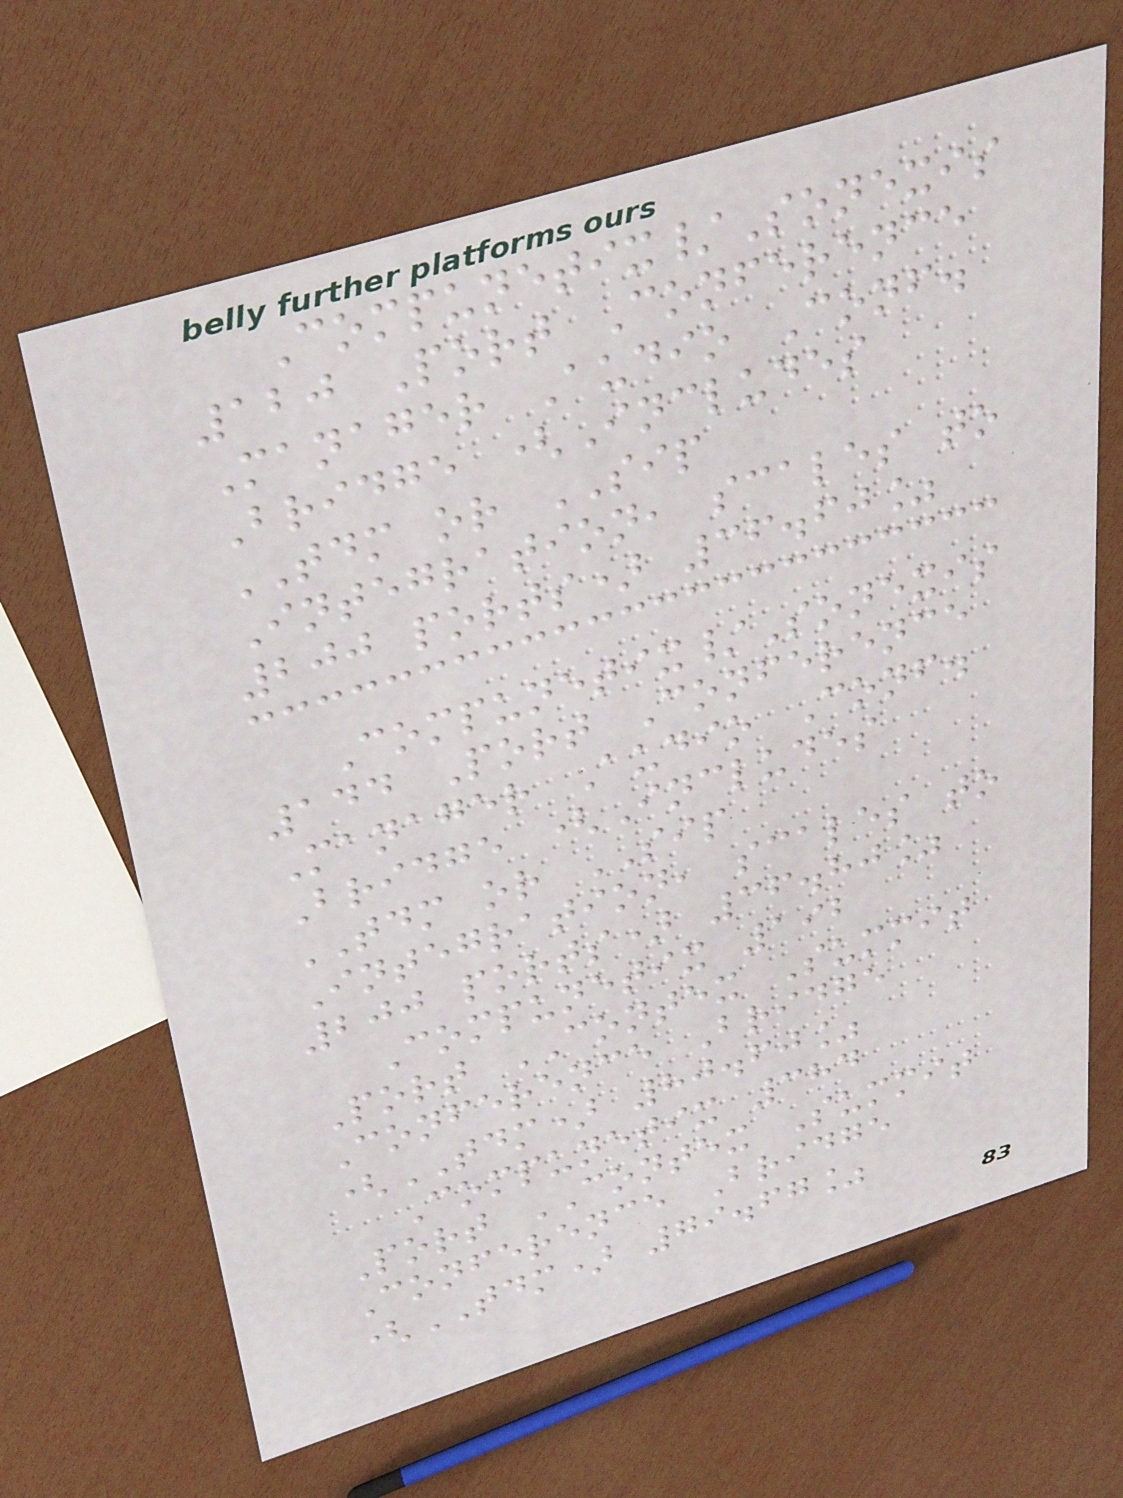Compunetix/Sonexis
120 Port Conference
Manager Audio Conf.
Bridge (Includes
TDM or SIP
Integration, scales to
200 ports) 36.60%
Compunetix/Sonexis
144 Port Conference
Manager Audio Conf.
Bridge (Includes
TDM or SIP
Integration, scales to
200 ports) 36.80%
Compunetix 192
Port CONTEX Summit
Conference Bridge
(TDM) 80.60%
Compunetix 384
Port CONTEX Summit
Conference Bridge
(TDM) 79.67%
